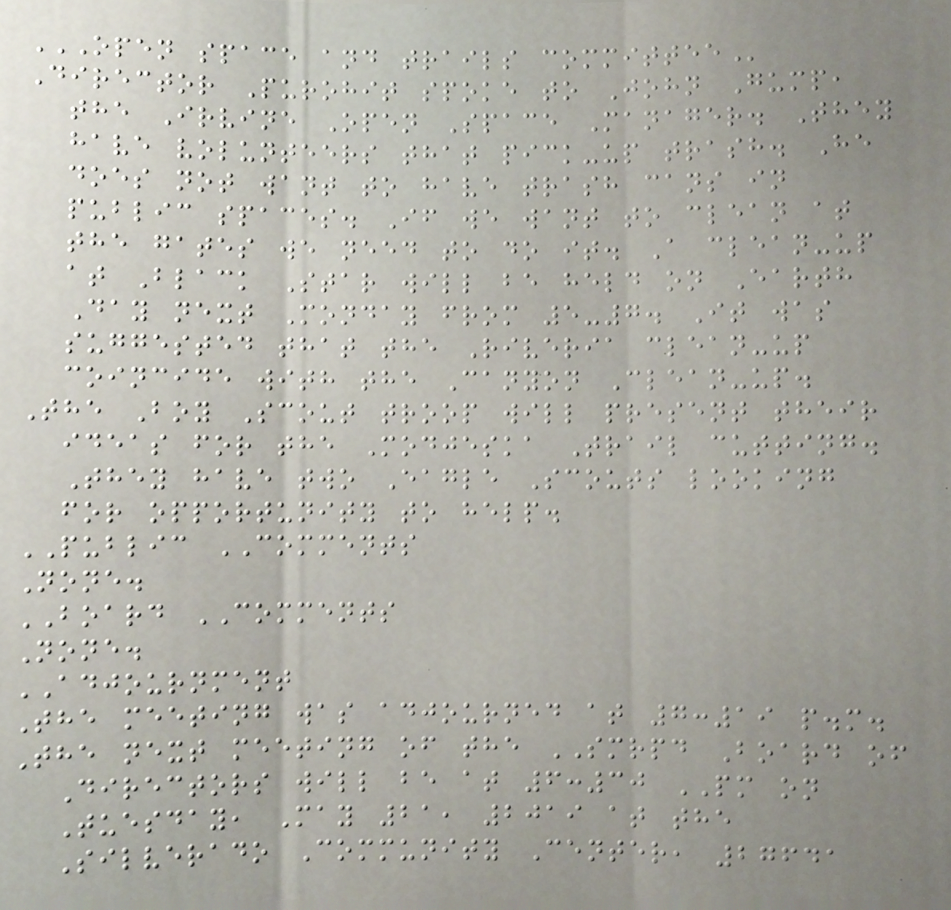OPEN SPACE AND TRAILS COMMITTEE
Director Purohit spoke to John Gump,
the Irvine Open Space Manager. They
have volunteers that pick-up trash. He
does not want to have trash cans in
public spaces. If we want to clean at
the gates we need to do it. A clean-up
at Black Star will be held on Earth
Day next Monday from 5-7. It was
suggested that the Riveria clean-up
coincide with the Canyon Clean-up.
The Boy Scout troop will present their
ideas for the Modjeska Trail cutting.
They have two Eagle Scouts looking
for opportunity to help.
PUBLIC COMMENTS
None.
BOARD COMMENTS
None.
ADJOURNMENT
The meeting was adjourned at 7:19 p.m.
The next meeting of the SMRPD Board of
Directors will be at 6:30 PM on
Tuesday, May 21, 2019 at the
Silverado Community Center, 27641
